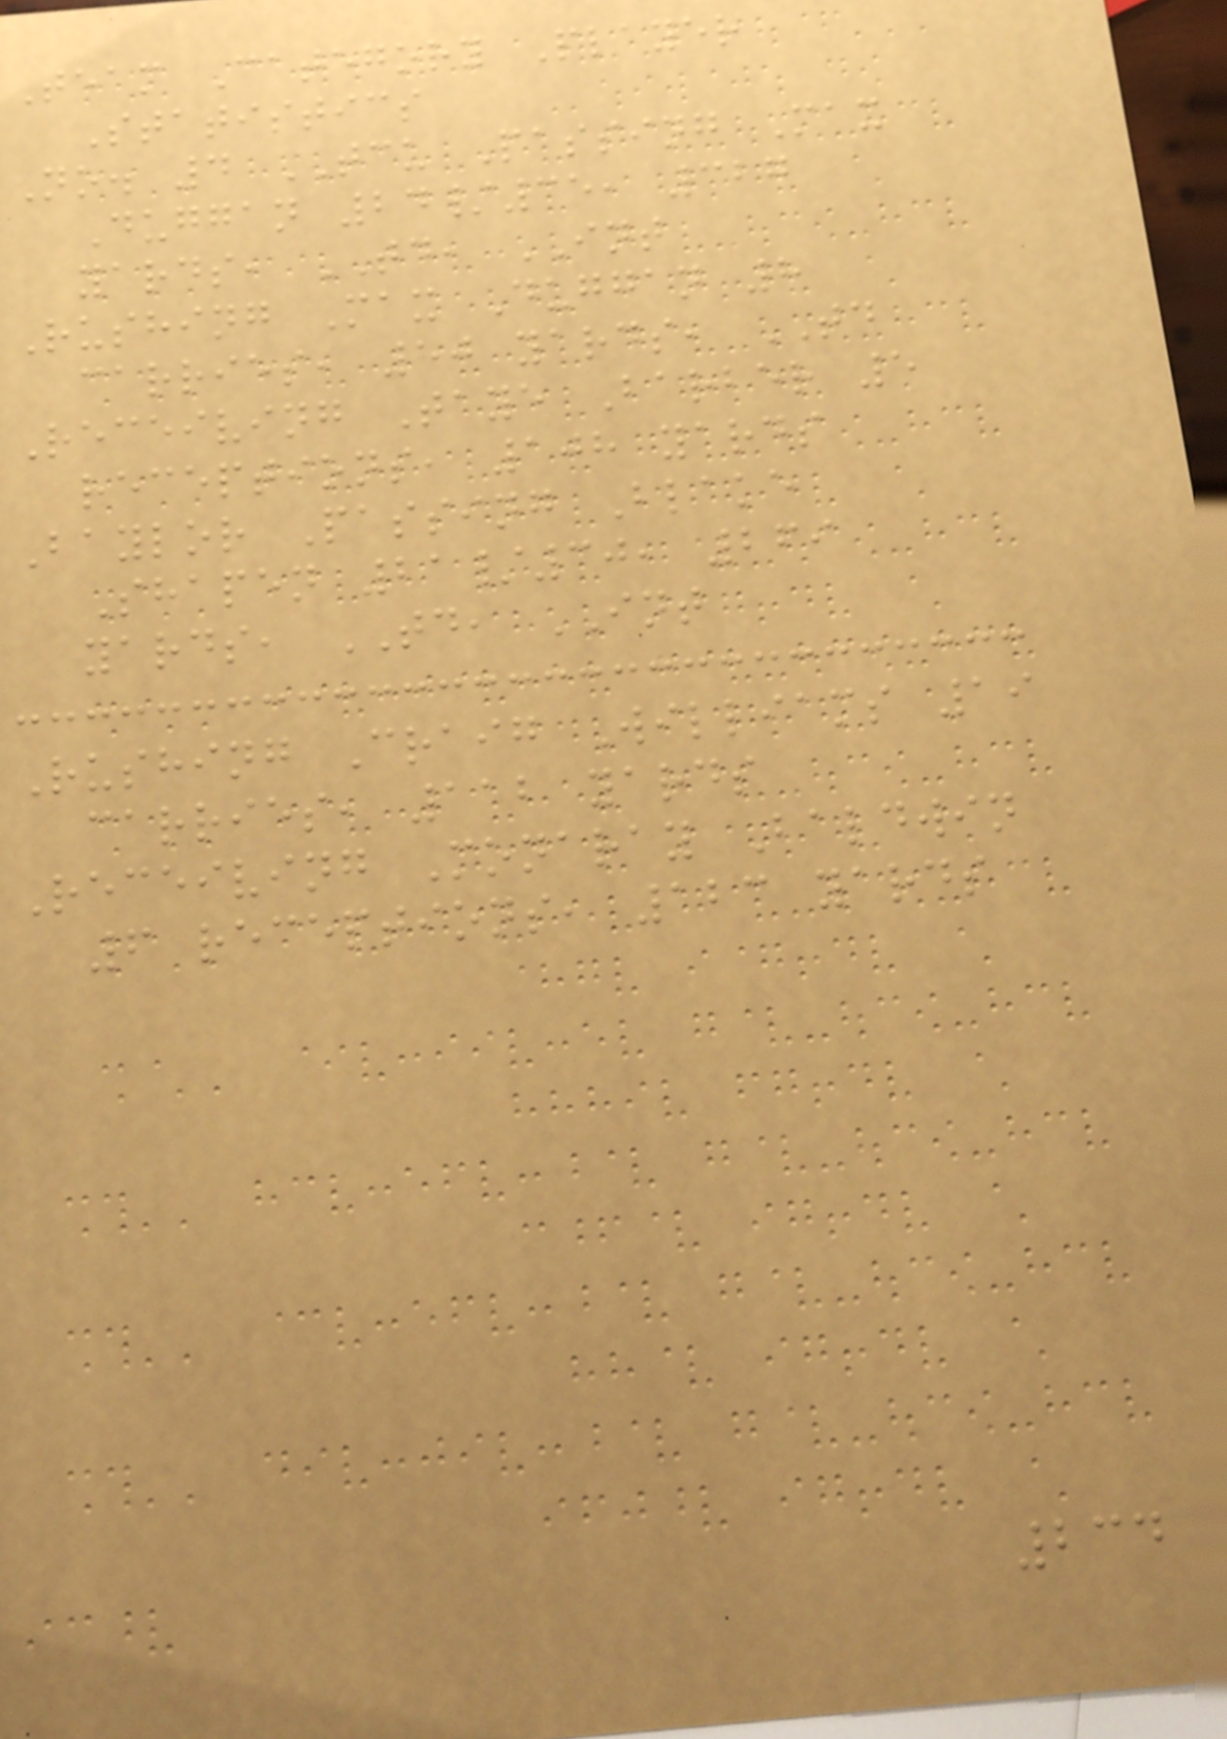Team Category Player
Statistics
No. 4 TCU Passing Max
Duggan 24/35, 327
yards, TD, INT
Rushing Max Duggan 8
carries, 50 yards, TD
Receiving Taye Barber 5
receptions, 108 yards
Baylor Passing Blake
Shapen 21/30, 269
yards, TD, INT
Rushing Craig Williams 19
carries, 112 yards
Receiving Monaray Baldwin
6 receptions, 123 yards
234
